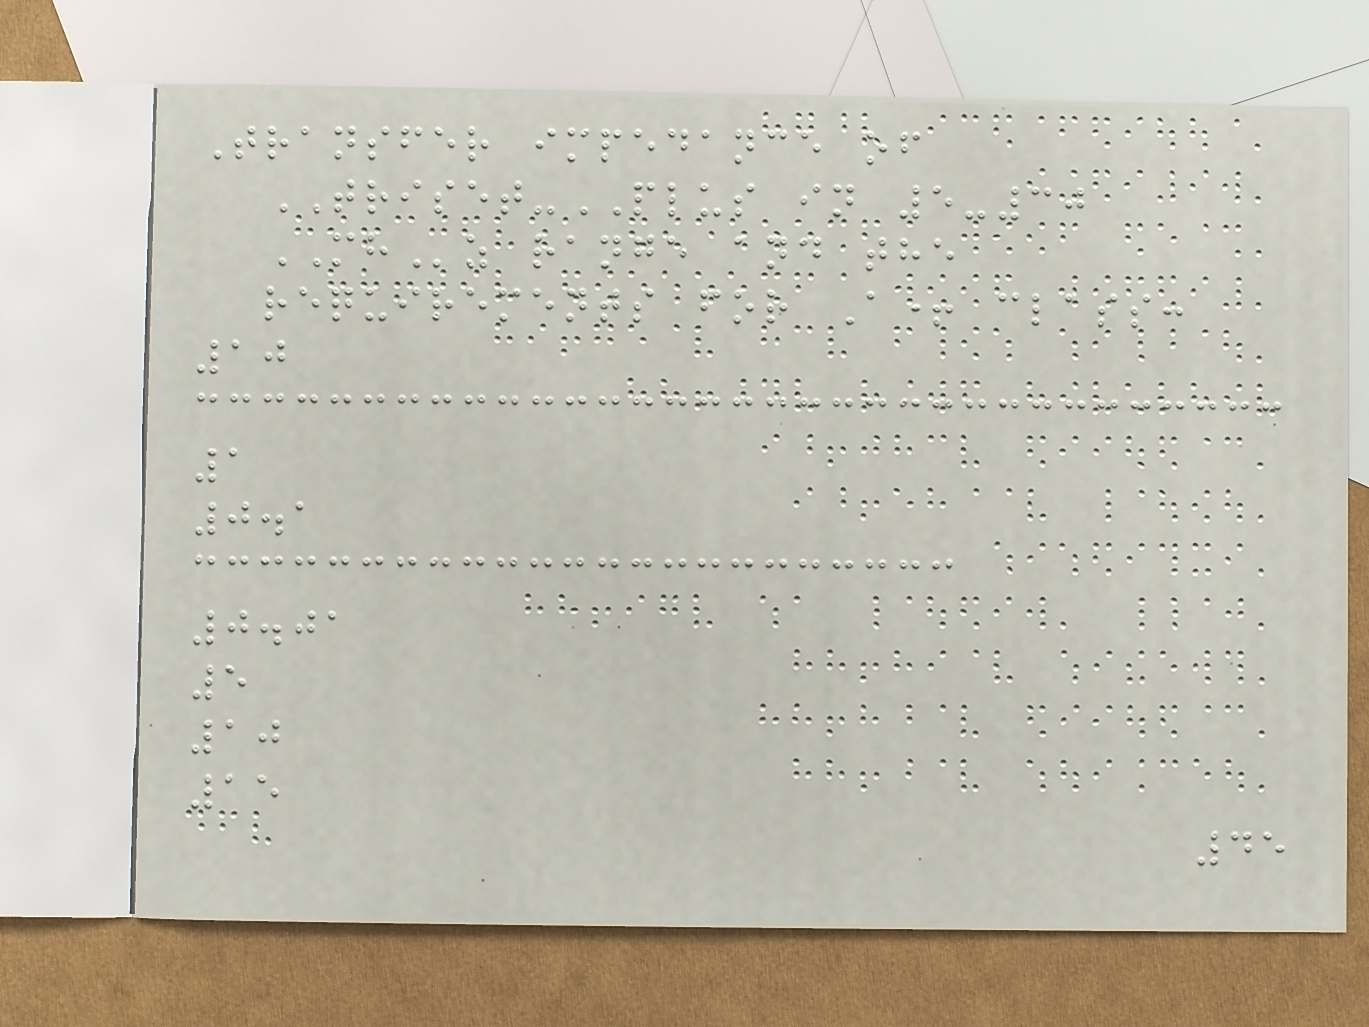Transfer impedance of
TRISET-PLUS in 5-30
MHz range and the
requirements for A+ class:
10
1
0.1
0.01
5
10
15
45
